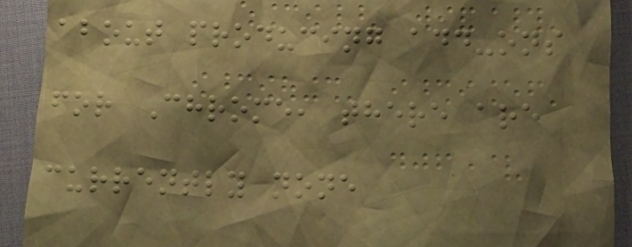about producing add-ons
for Chrome, there are
currently none
